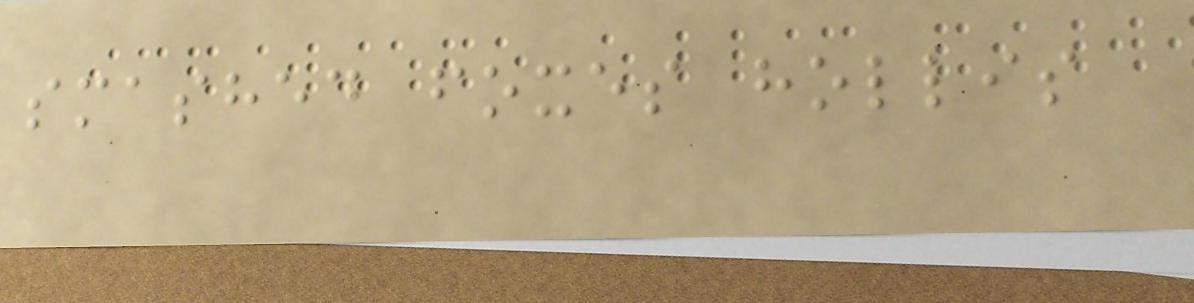smashed foxes hollis
